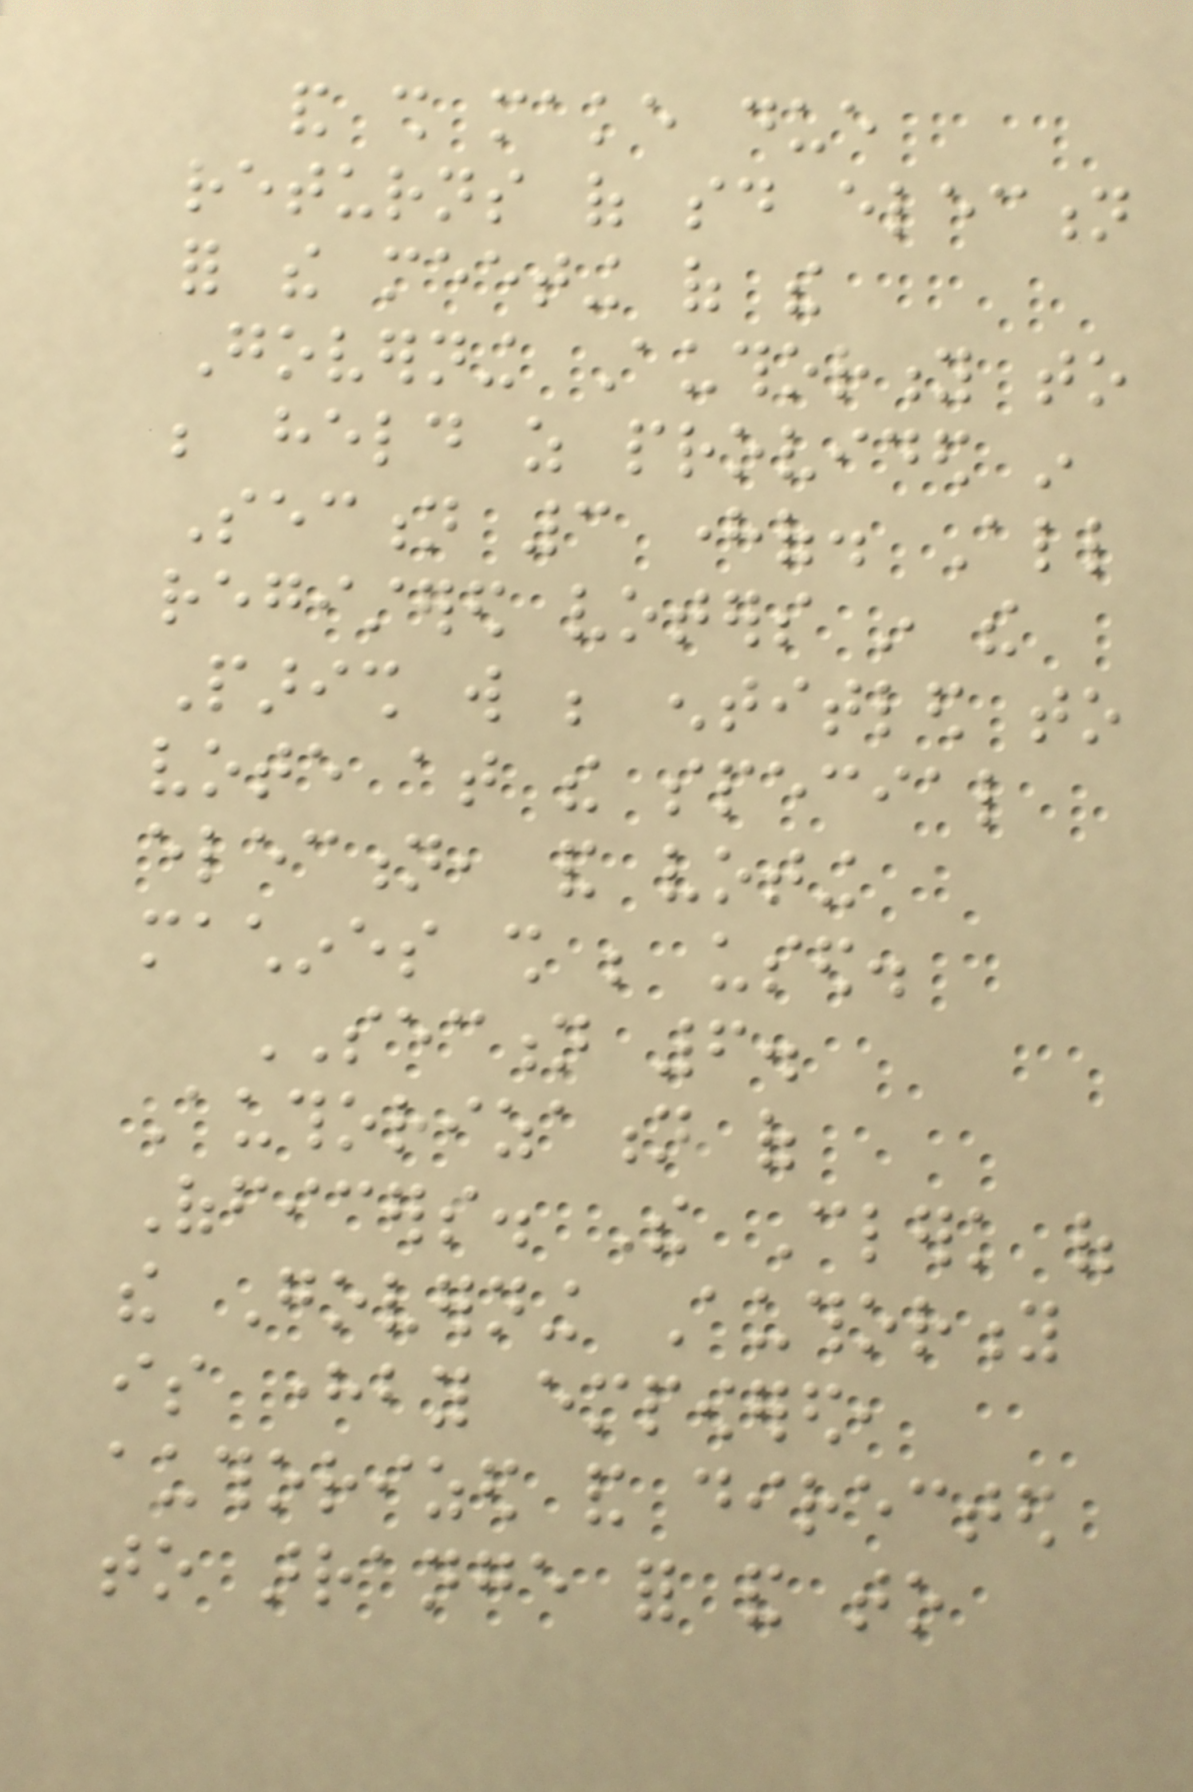and shall make due
returns of said election
for the meeting of the
Governing Authority to
be held as provided in
Section 3 hereof. All
registered voters in the
Parish will be entitled to
vote at the special
election, and voting
machines shall be used.
SECTION 6.
Authorization of
Officers. The Clerk of
the Governing Authority
is hereby empowered,
authorized and directed
to arrange for and to
